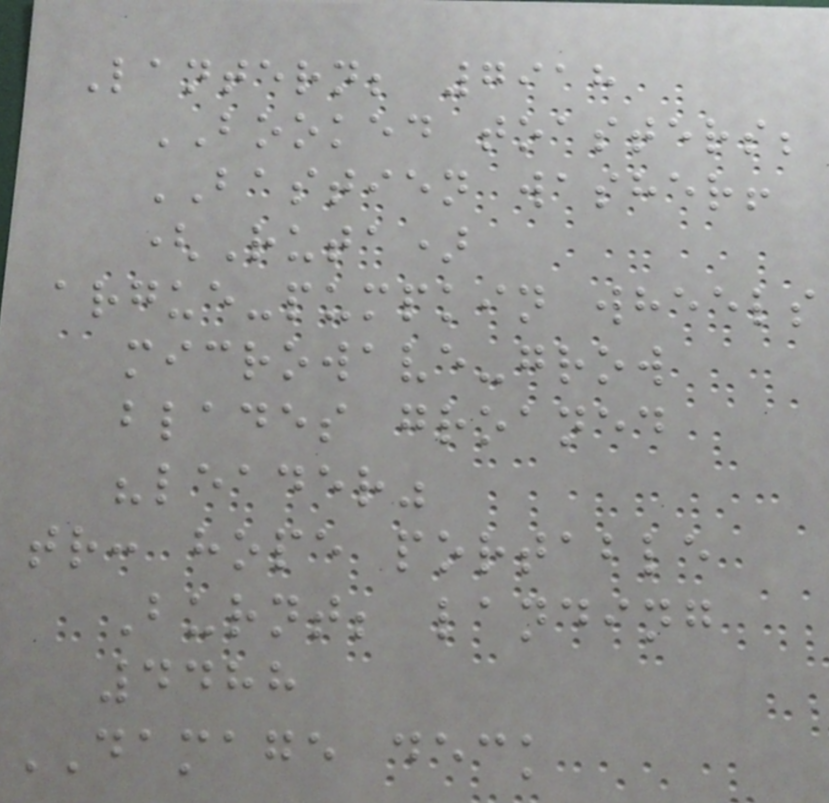Lantern; 7918
BOOKED toasters;
BASTIEN washer!
(Ruta)
argue-pumpkin wheels
microwave-grow
blades groaned
"leader"
tr: hope portable
Burnt; landing
4488
DAMAGE deck
